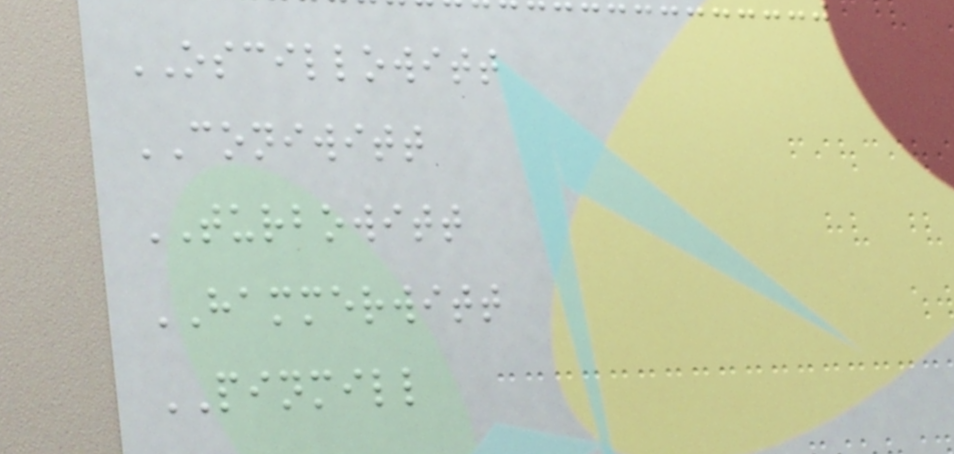OSCILLOWITT
CONIWITT
TURBOWITT
HAMMERWITT
PINMILL
